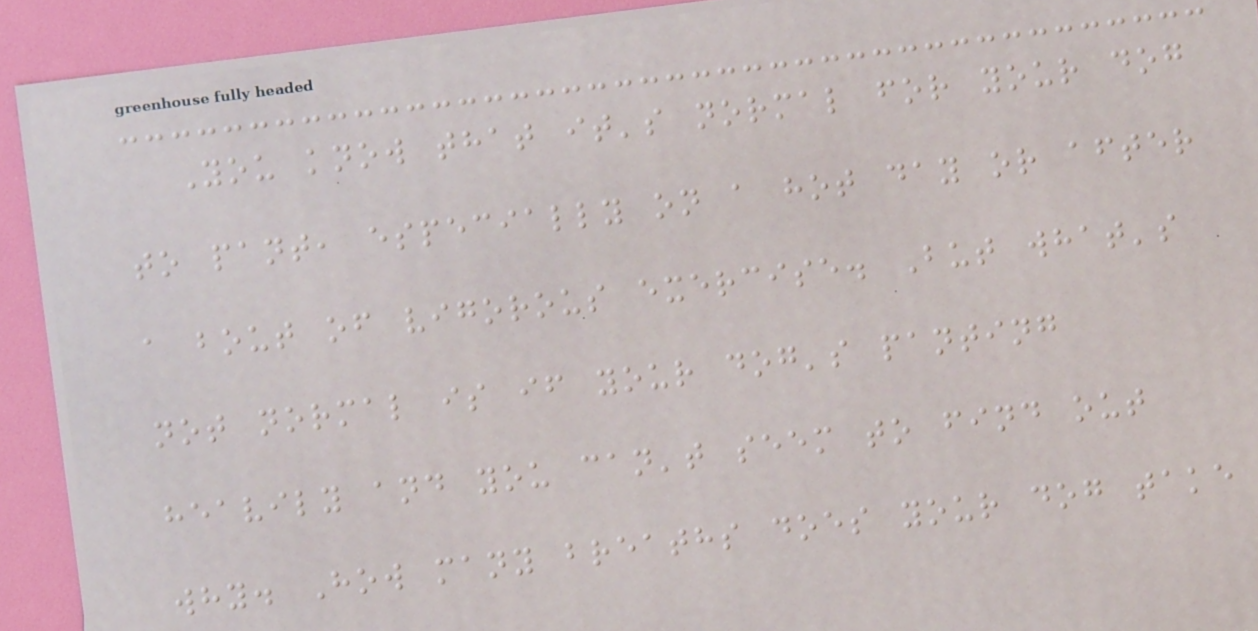You know that it's normal for your dog
to pant, especially on a hot day or after
a bout of vigorous exercise. But what's
not normal is if your dog's panting
heavily and you can't seem to find out
why. How many breaths does your dog take
